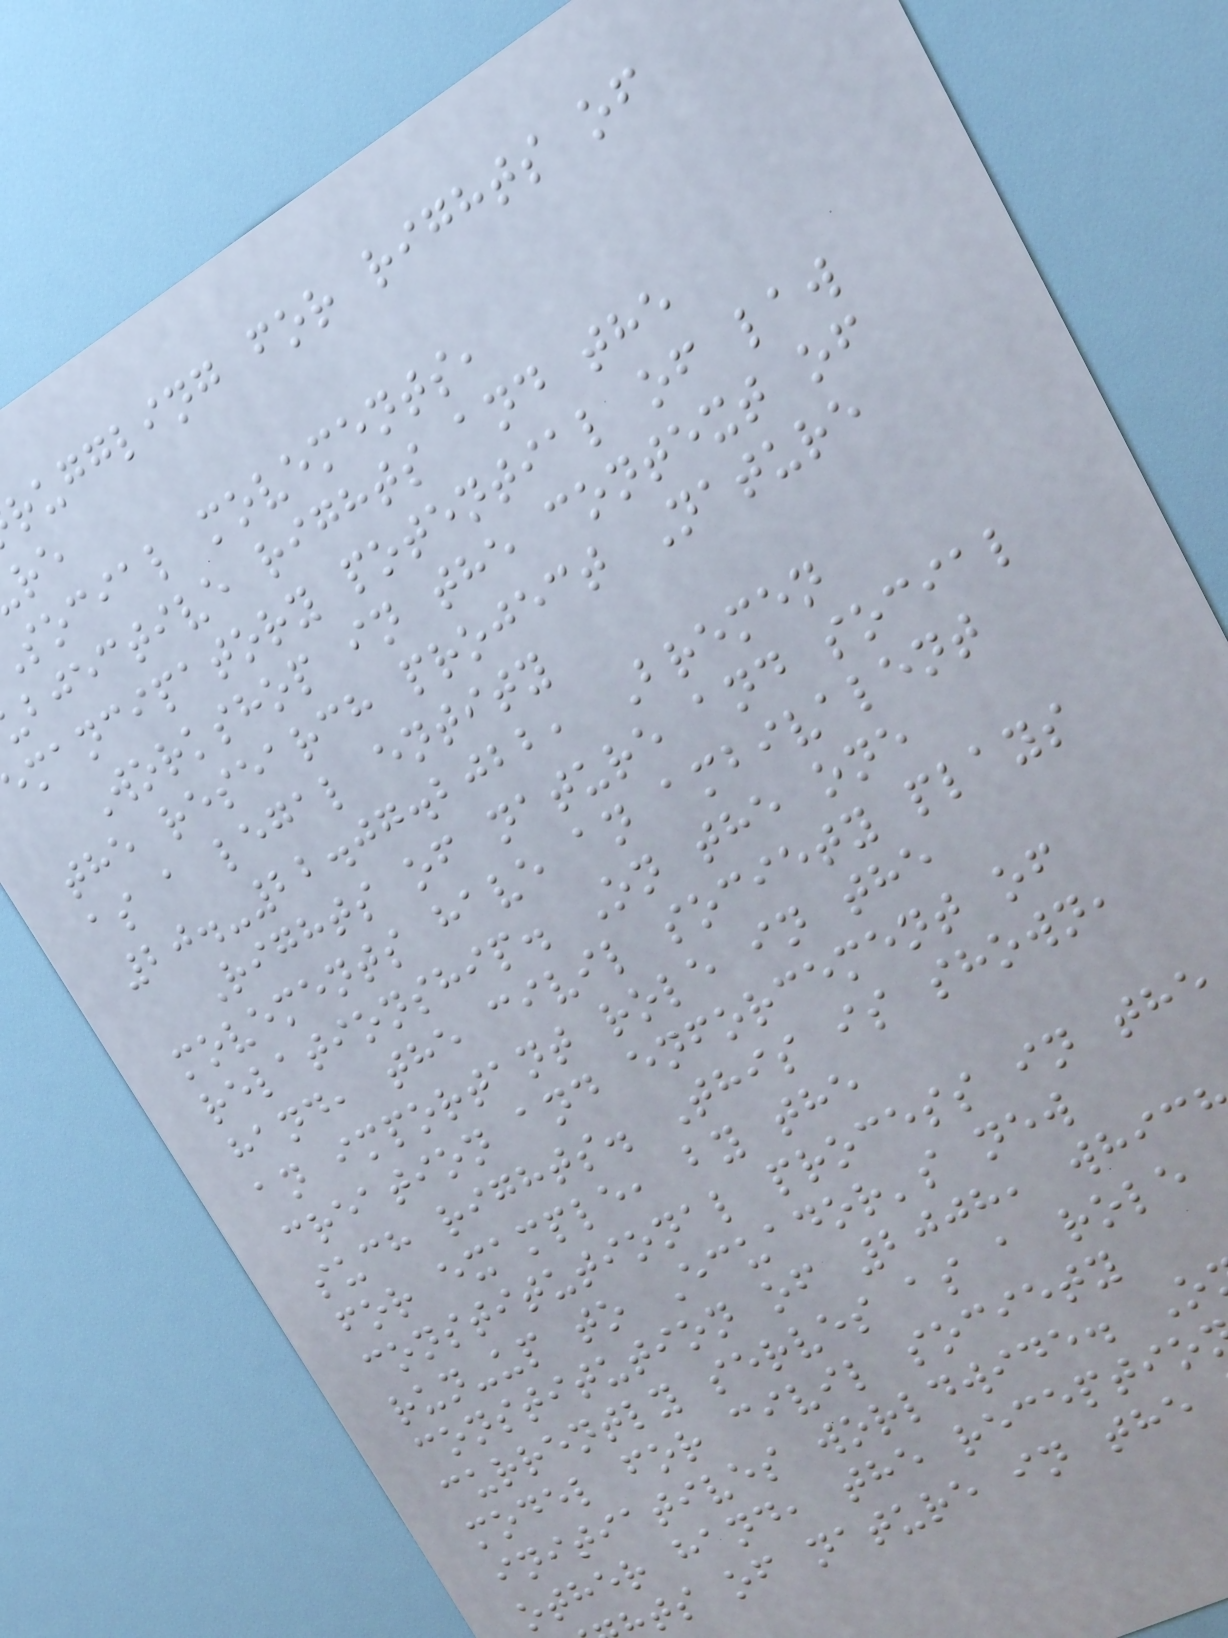ruggling for rights of
social movements,
bjective rights and the
mancipatory potential of law
Workshop in the context of
the research project Nature
as a legal entity
20.-22.07.2022, Bremen
Rights of nature and social
movements have an ambivalent
relationship. On the one
hand, the civil society plays
an important role in the
creation and enforcement of
such rights. This is shown,
for example, by the
constitutional process in the
run-up to Ecuador's new
constitution of 2008, whic
currently serves as a role
model for civil society
initiatives worldwide. O
other hand, the receptio
ts of nature in the
